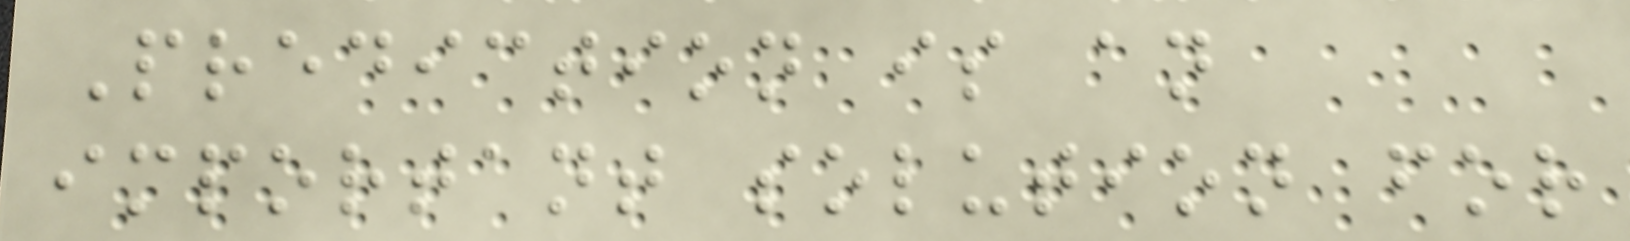Prediction is an
important solution for
